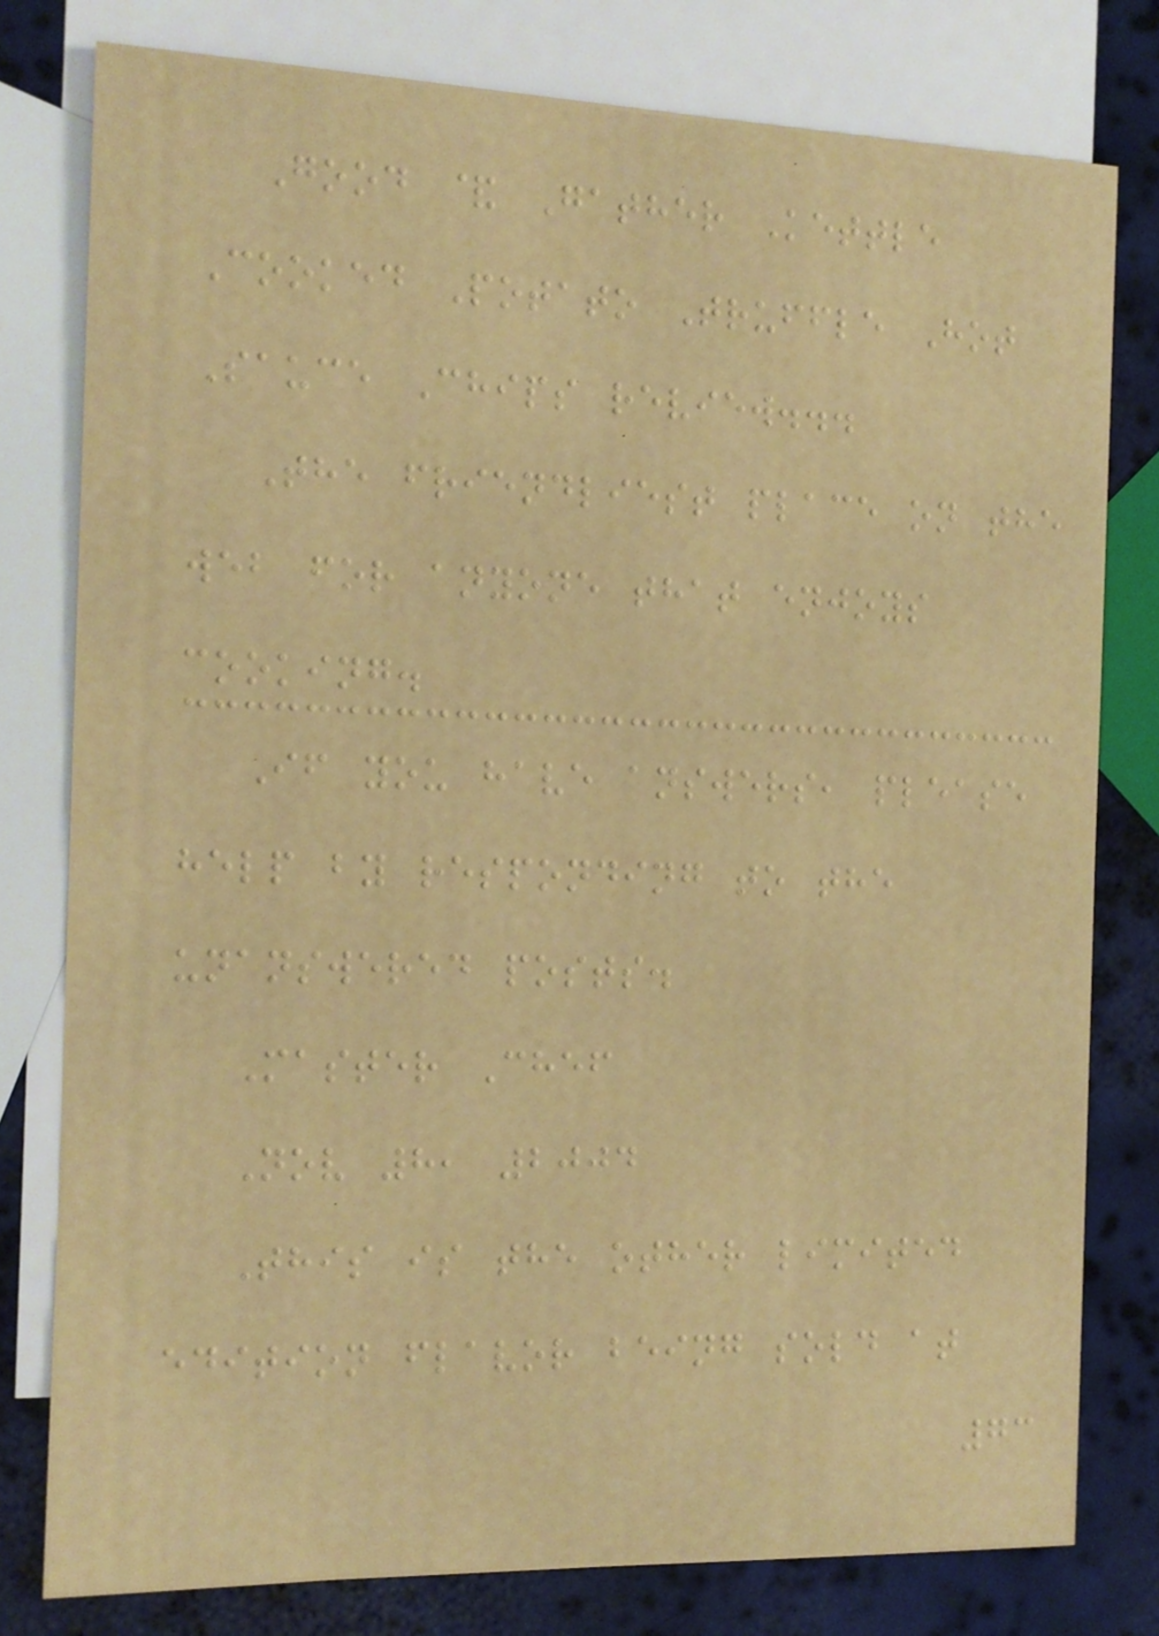Good & Gather Kettle
Cooked Potato Truffle Hot
Sauce Chips review...
The friendliest place on the
web for anyone that enjoys
cooking.
If you have answers, please
help by responding to the
unanswered posts.
Master Chef
Nov 8, 2004
This is the other limited
edition flavor being sold at
73
